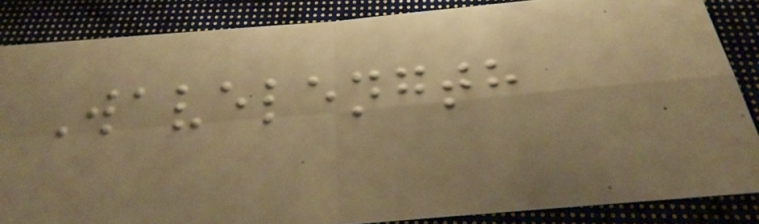Wavelength
